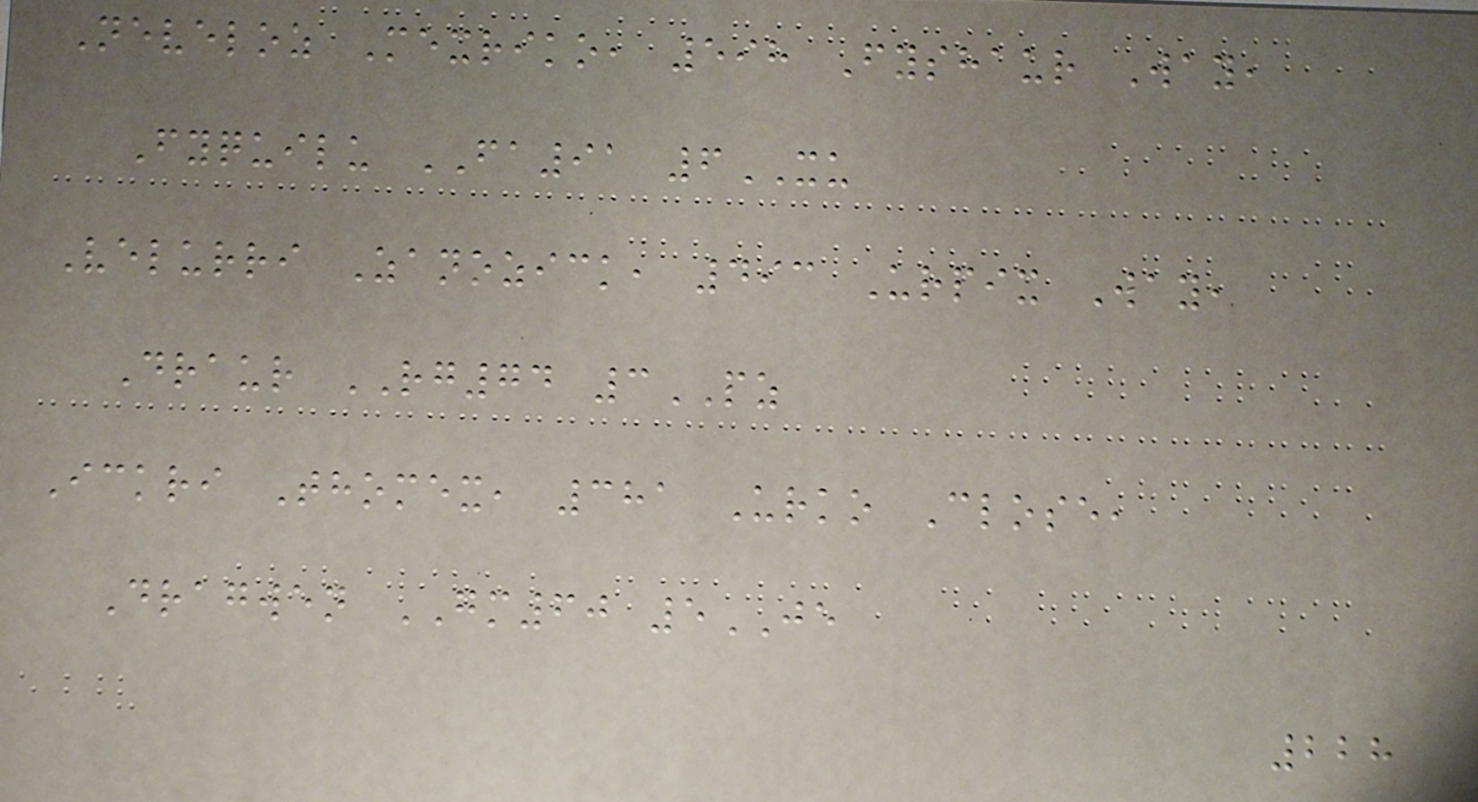Neveloz Mexriko, 598 Fyshaur Way,
Fyquilu FA91 6XU
Velurri Zanozick, 493 Urpix Way,
Draur RG74 3PZ
Ickri Thomex, 381 Urko Close,
Dragwen GM60 5JE
228
